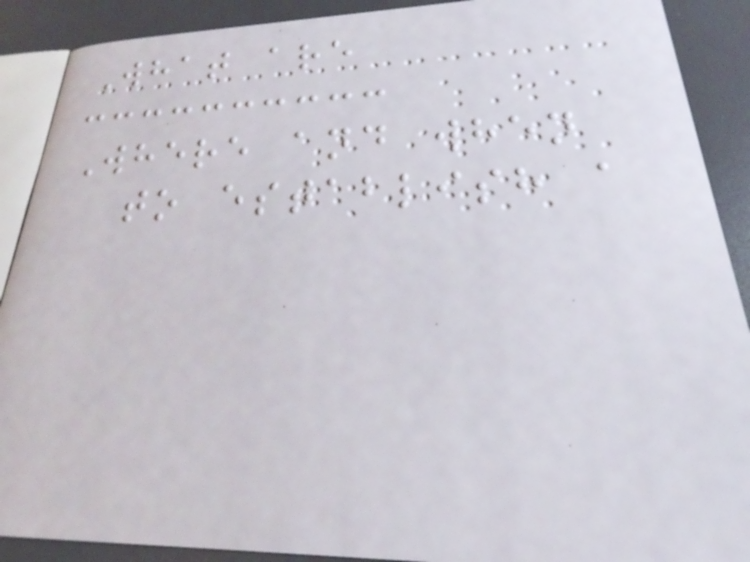What are
Where and when
to establish a
